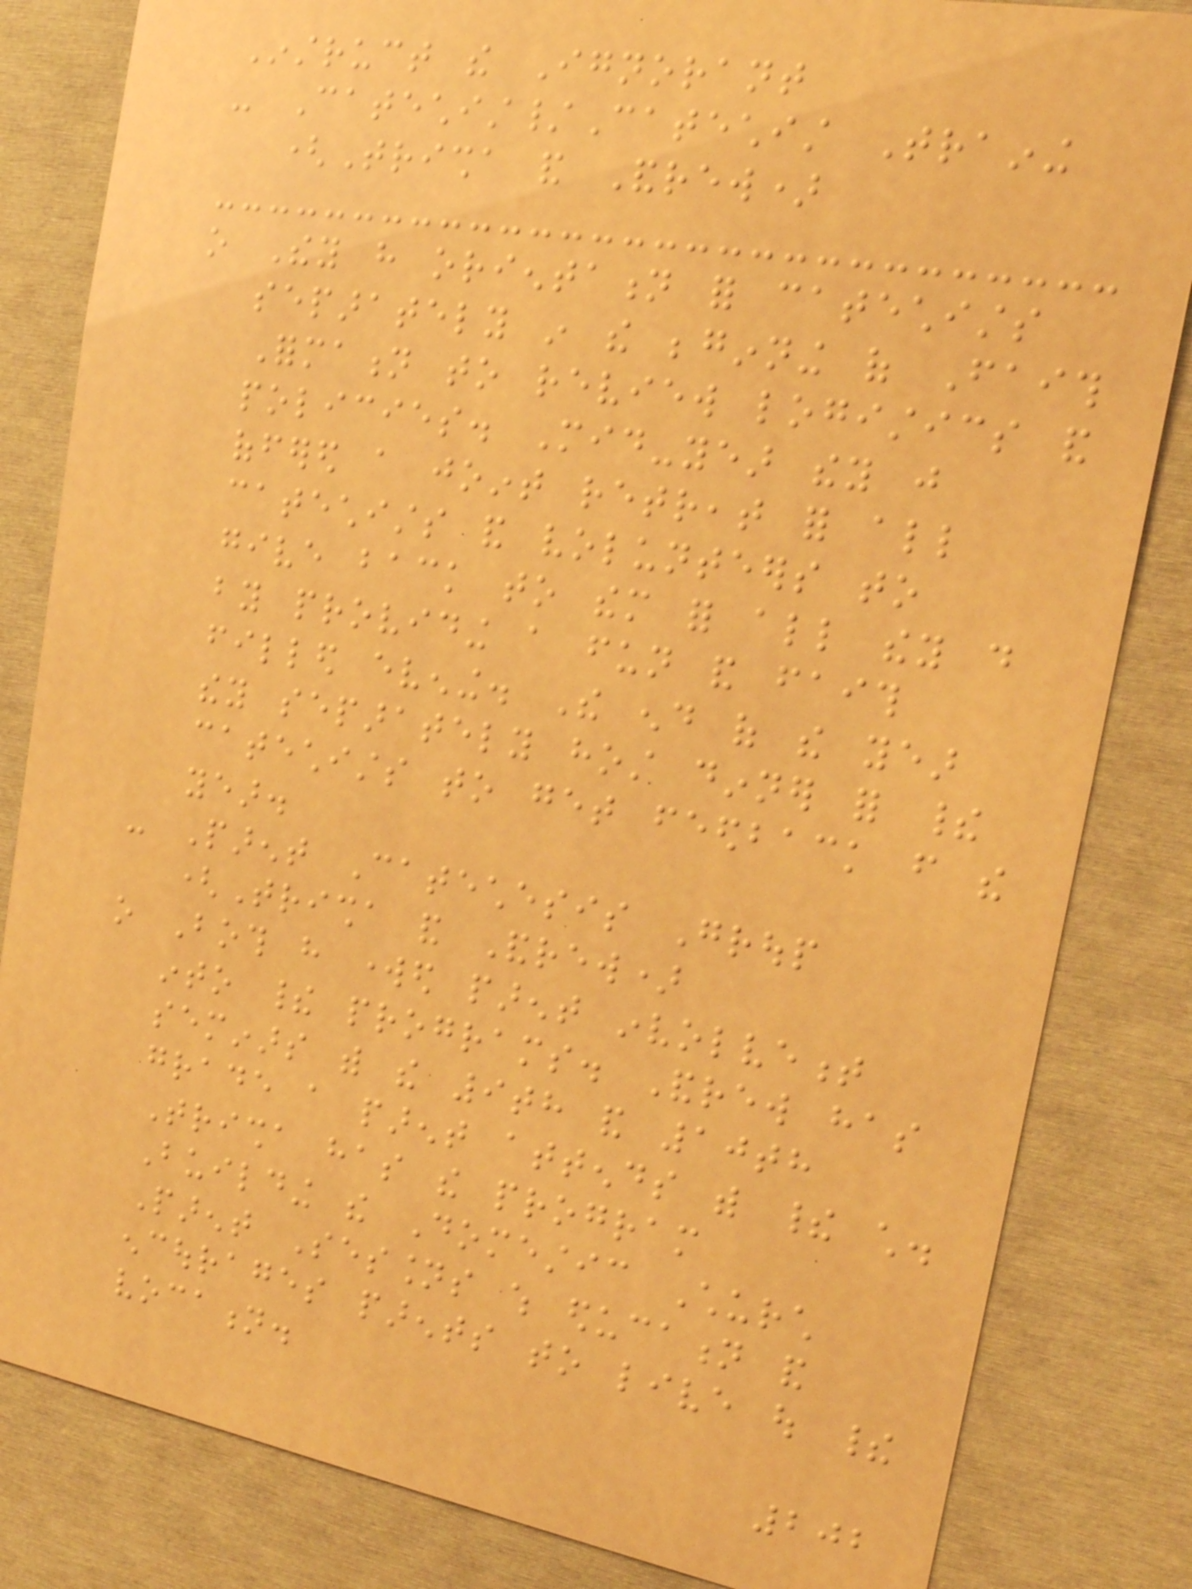Instruct the Ignorant
- Catechist/Catechist Training
(Trisha and Andrew)
o They have orientation for catechists
separately in the beginning of Faith
Formation to review logistics and
policies. Mid-year they just
offered a joint retreat for all
catechists and volunteers to
give back to them for all they do
by providing a fun and faith
filled evening. The end of the year
they separately host dinner for their
catechists to get feedback from the
year.
- Parent Catechesis Group
(Trisha and Andrew)
o Both have worked parent involvement
into their programs. Andrew has
seminars with the 9th and 10th
grade a parent attends with their child.
Trisha has the program
Building the Domestic Church
Parent Sessions which education and
encourages parents to live out their
vocation.
202
